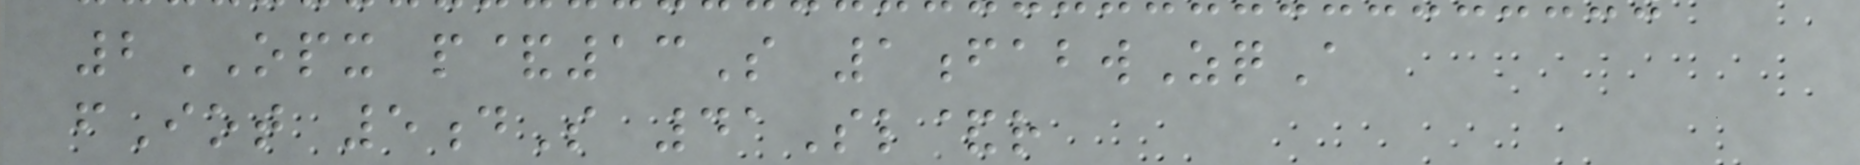2OPX p&13S 1fabwZqA
fIot 5dS 41Sl&r
